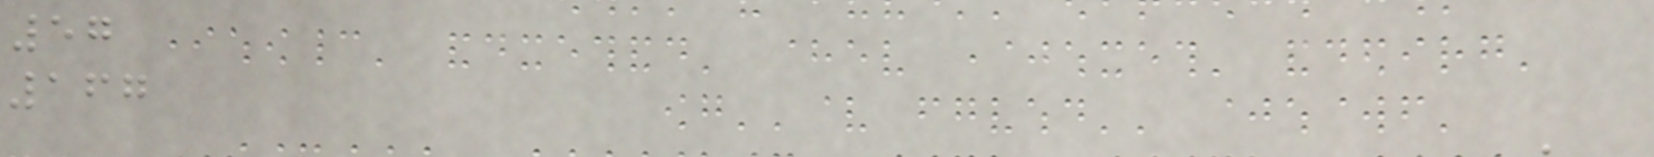57
167
